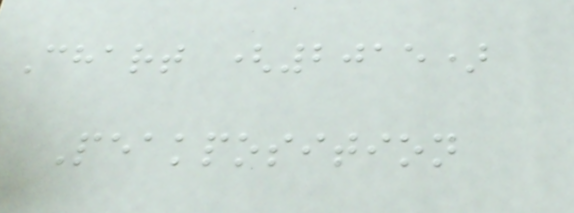Chart (2015)
Peakposition
